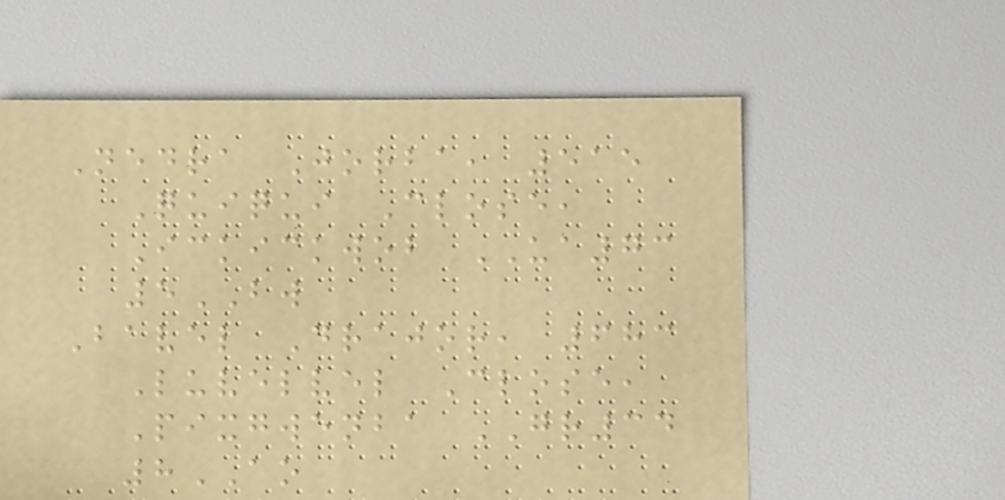Nedra Jorba, 515
Quiqui Close,
Ickickwob UA73
5BW
Bavel Drajor, 683
Luvelvel Close,
Pixgwenba GR34
8AO
